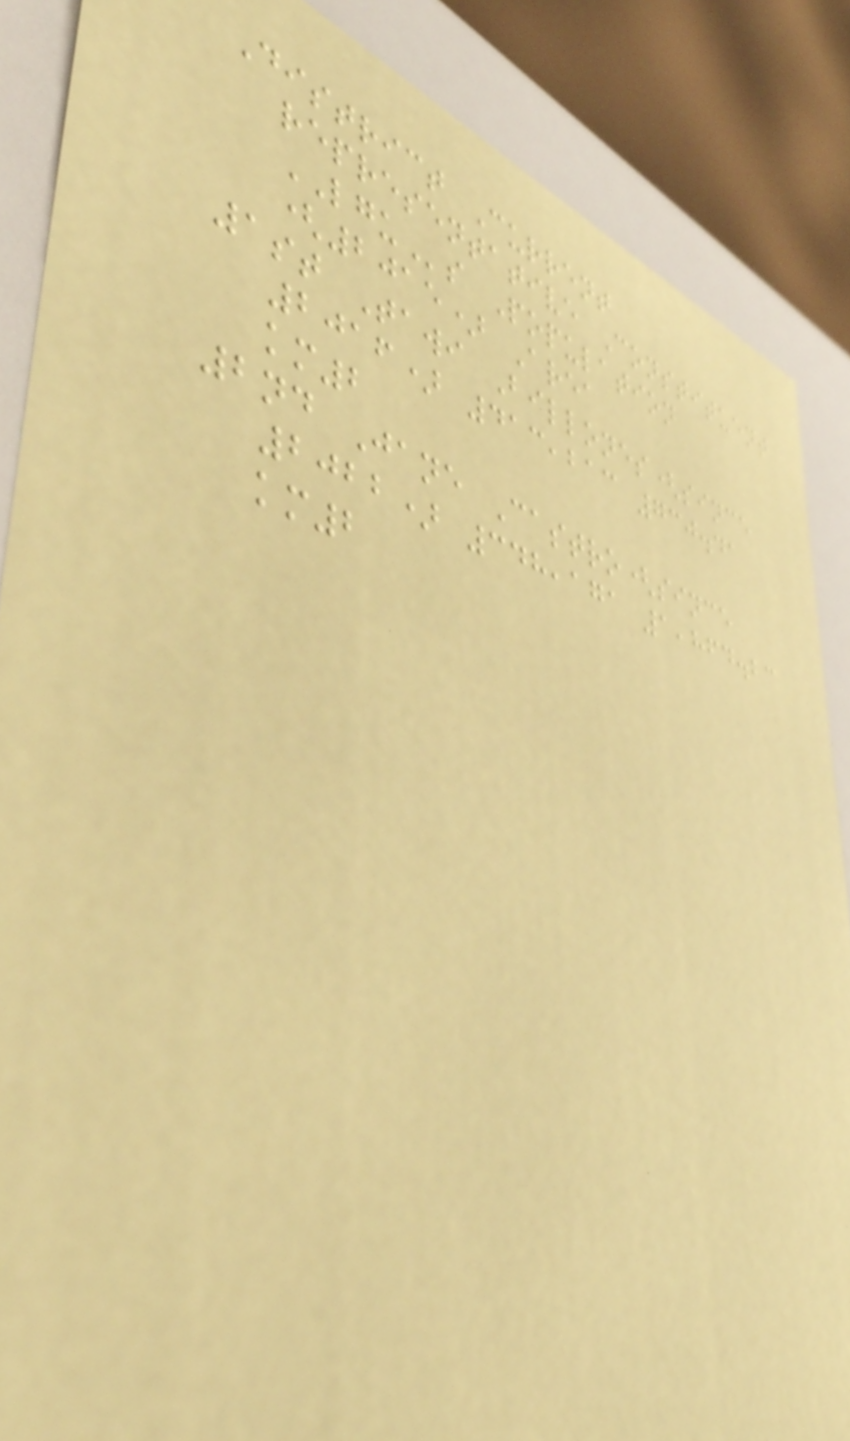District Current
representative Constituent
LGUs Population
(2015) Area
1st Tawi Billones(since
2016) 413,213 730.41
km2
2nd Jane Castro(since
2022) 348,171 1,864.23
km2
